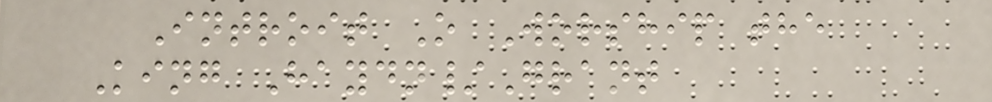Introit O Worship the
King Haydn/Grant
